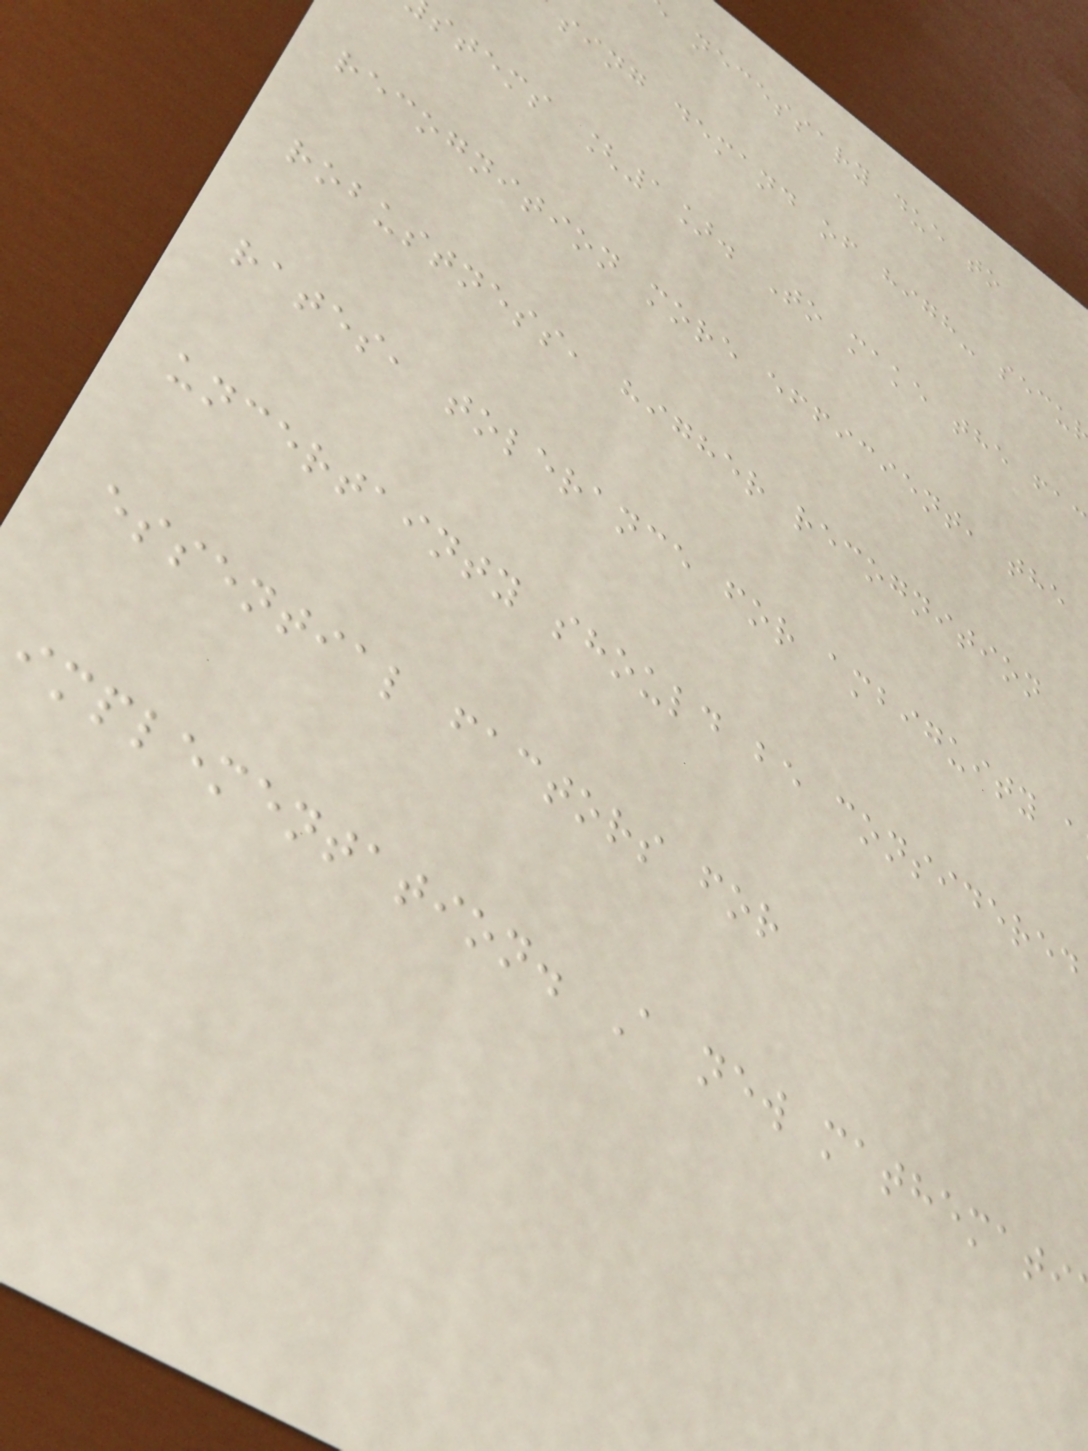necessary due to
sing demand of high- secu
stems [1]. To make the fac
recognition more efficient, the
robustness, higher recognition
rates, tolerance for ambiguity a
uncertainty should be considered
essential factors for
implementation. A new mathemati
